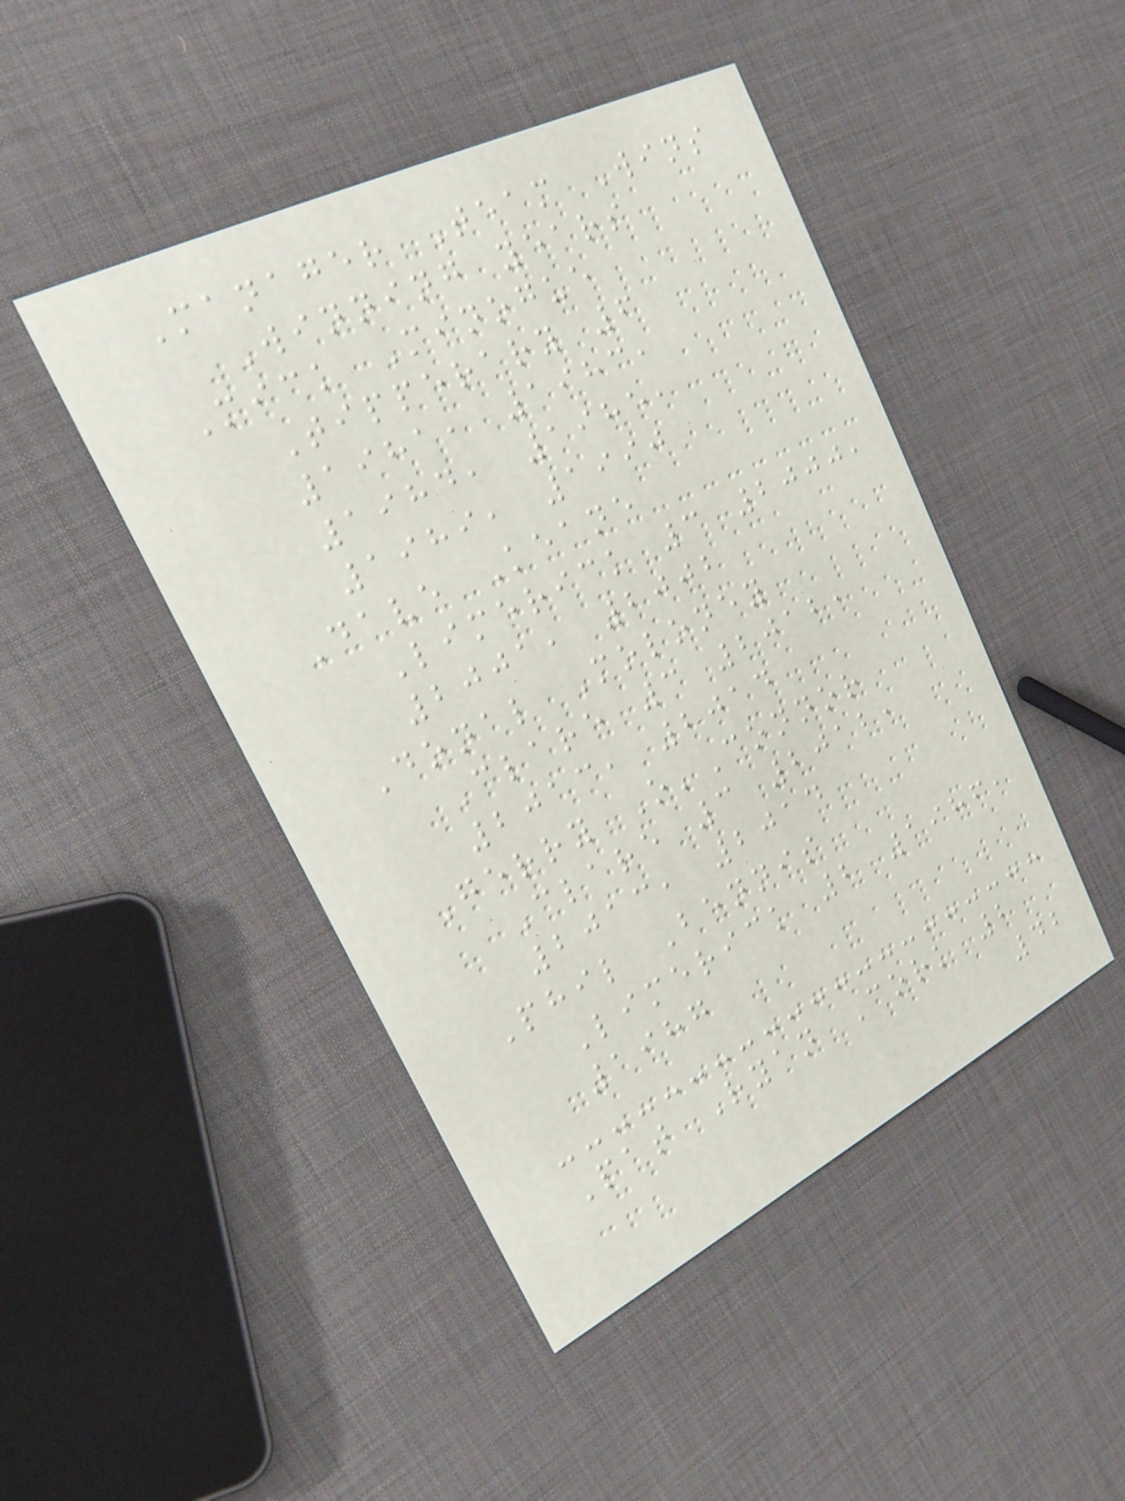Manager Team Wins
Winning years
Mick Minogue
Tipperary 6
1981, 1983,
1984, 1985,
1989, 1990
Dave Keane
Limerick 3 2000,
2001, 2002
Donal Moloney
Clare 3 2012,
2013, 2014
Gerry O'Connor
Clare 3 2012,
2013, 2014
Phil Bennis
Limerick 2 1986,
1987
Pat Ryan Cork 2
42
